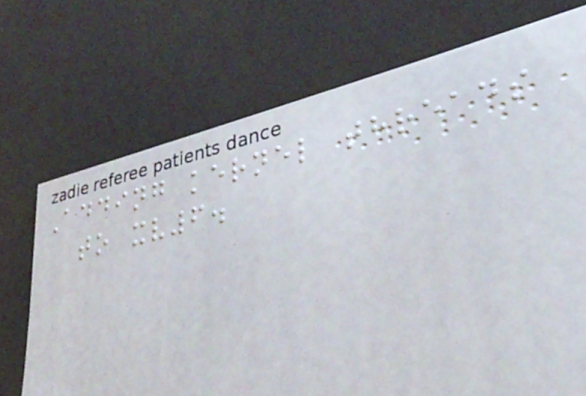Adding kernel threads
to xv6.
